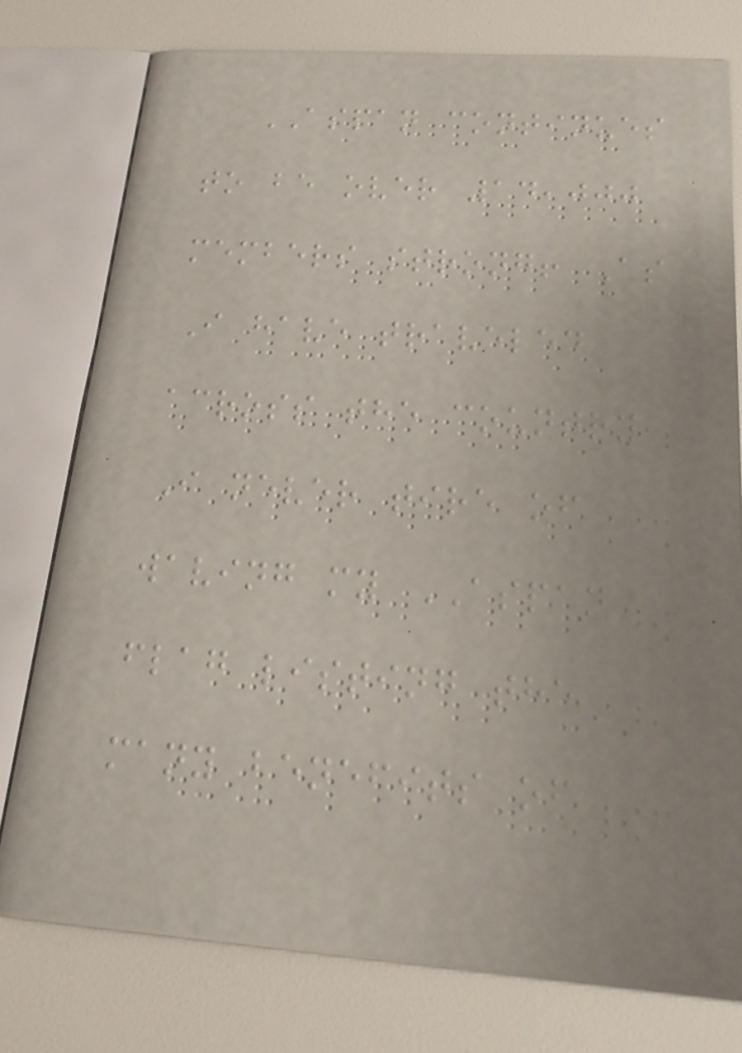ASPAN continues
to be over 14,000
members strong! As
I have traveled
across the country,
I never tire of
waving my ASPAN
flag listing the
many benefits of
